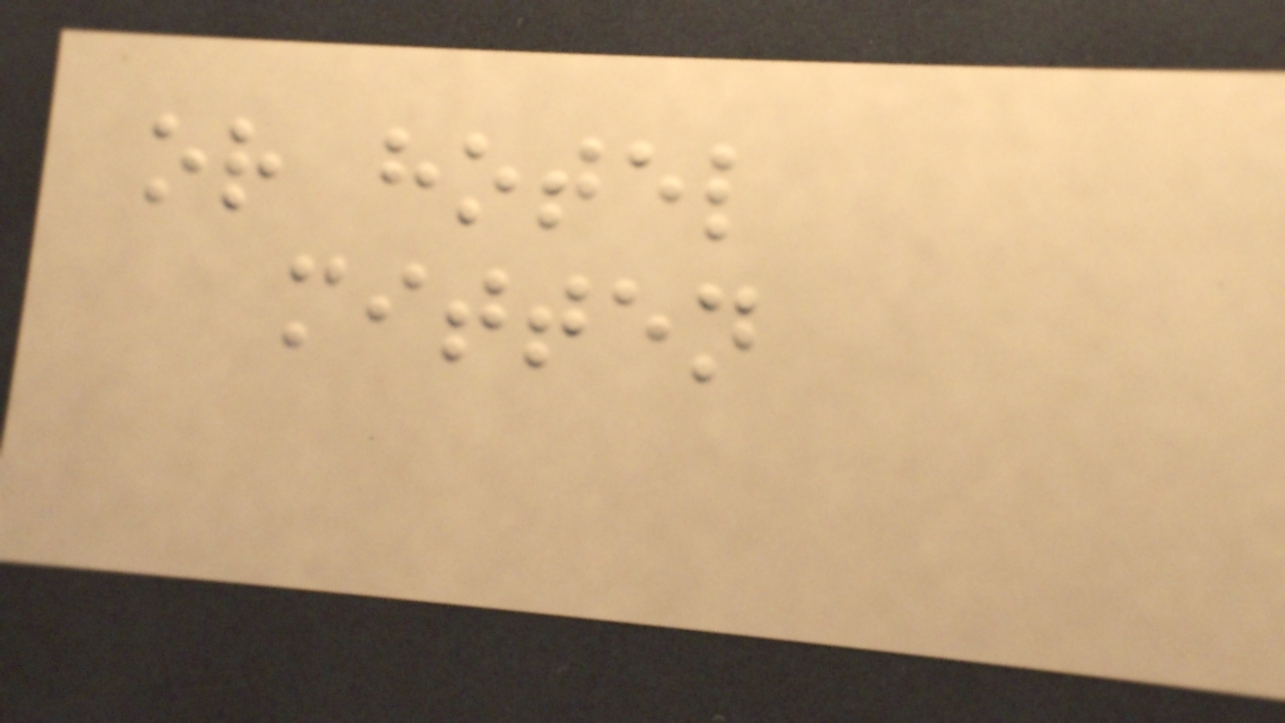or hotel
mitten
